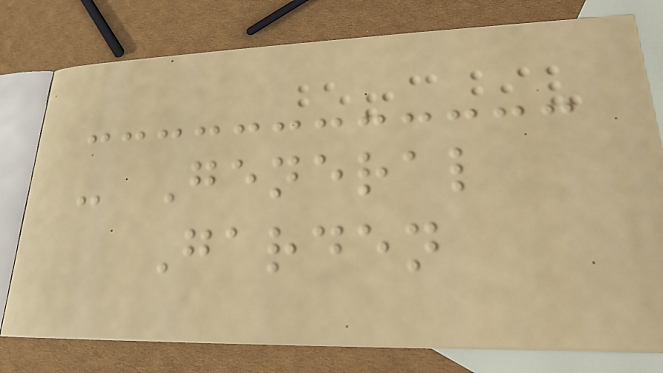- General
Garden
